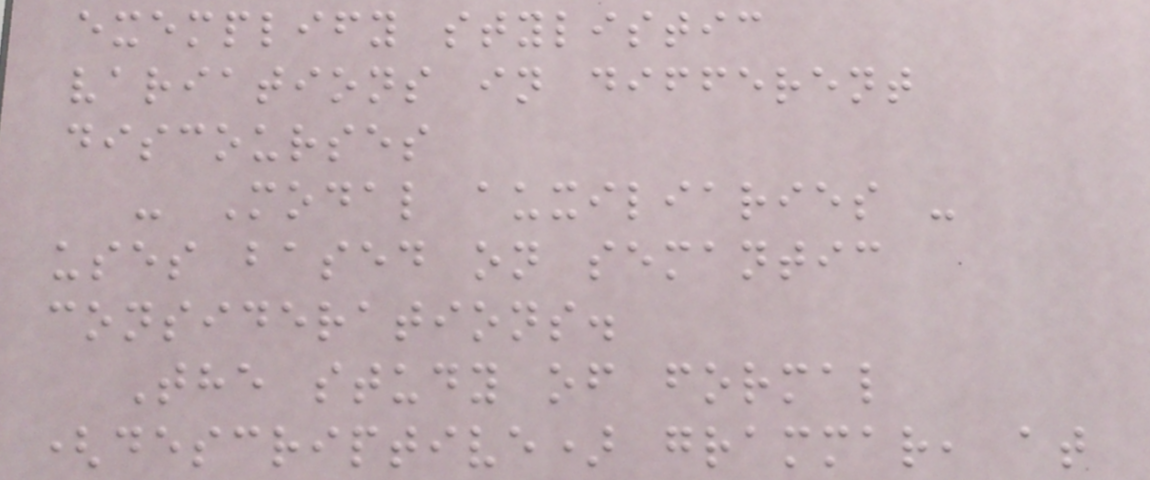exemplify stylistic
variations in different
discourses
- Modal auxiliaries -
uses based on semantic
considerations.
The study of formal
(descriptive) grammar, at
